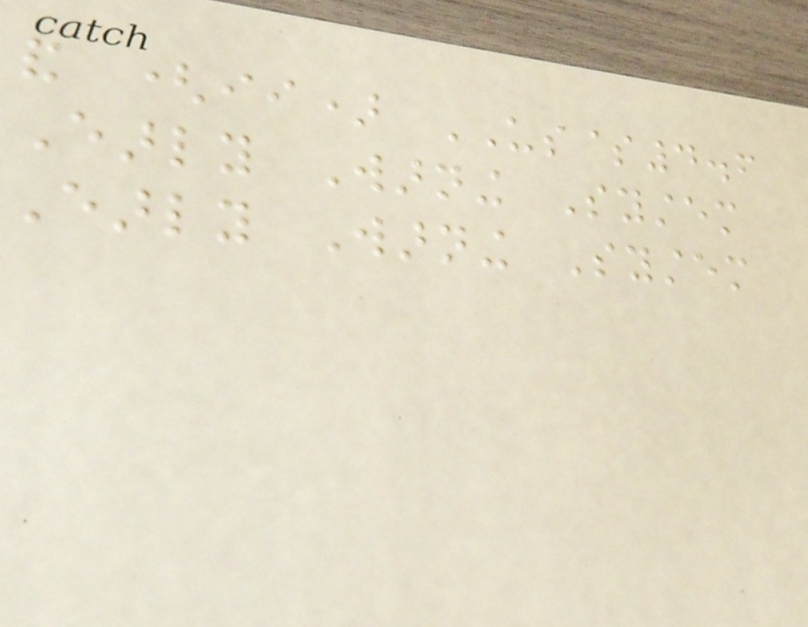and (ii) US$4.6
Early Warning System
Early Warning System
